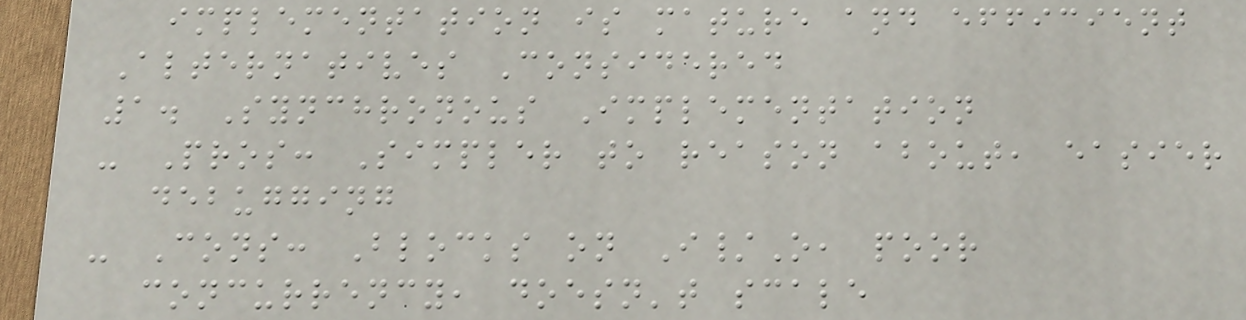implementation is mature and efficient
Alternatives Considered
1. Synchronous Implementation
- Pros: Simpler to reason about, easier
debugging
- Cons: Blocks on I/O, poor
concurrency, doesn't scale
